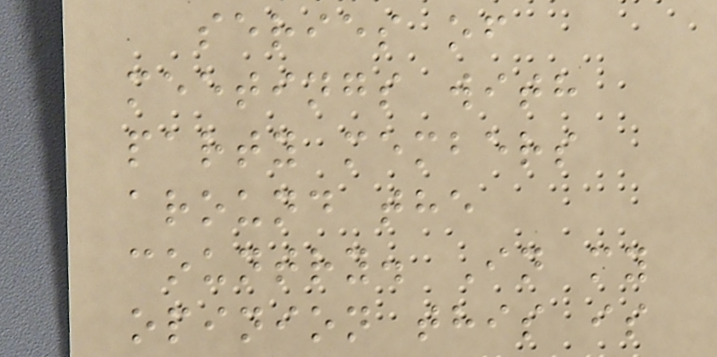series of
meetings with
party members
around the
country. In my
opinion this is
